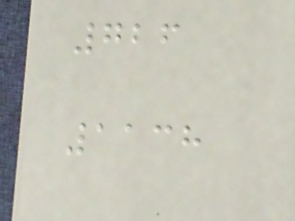726
1138
